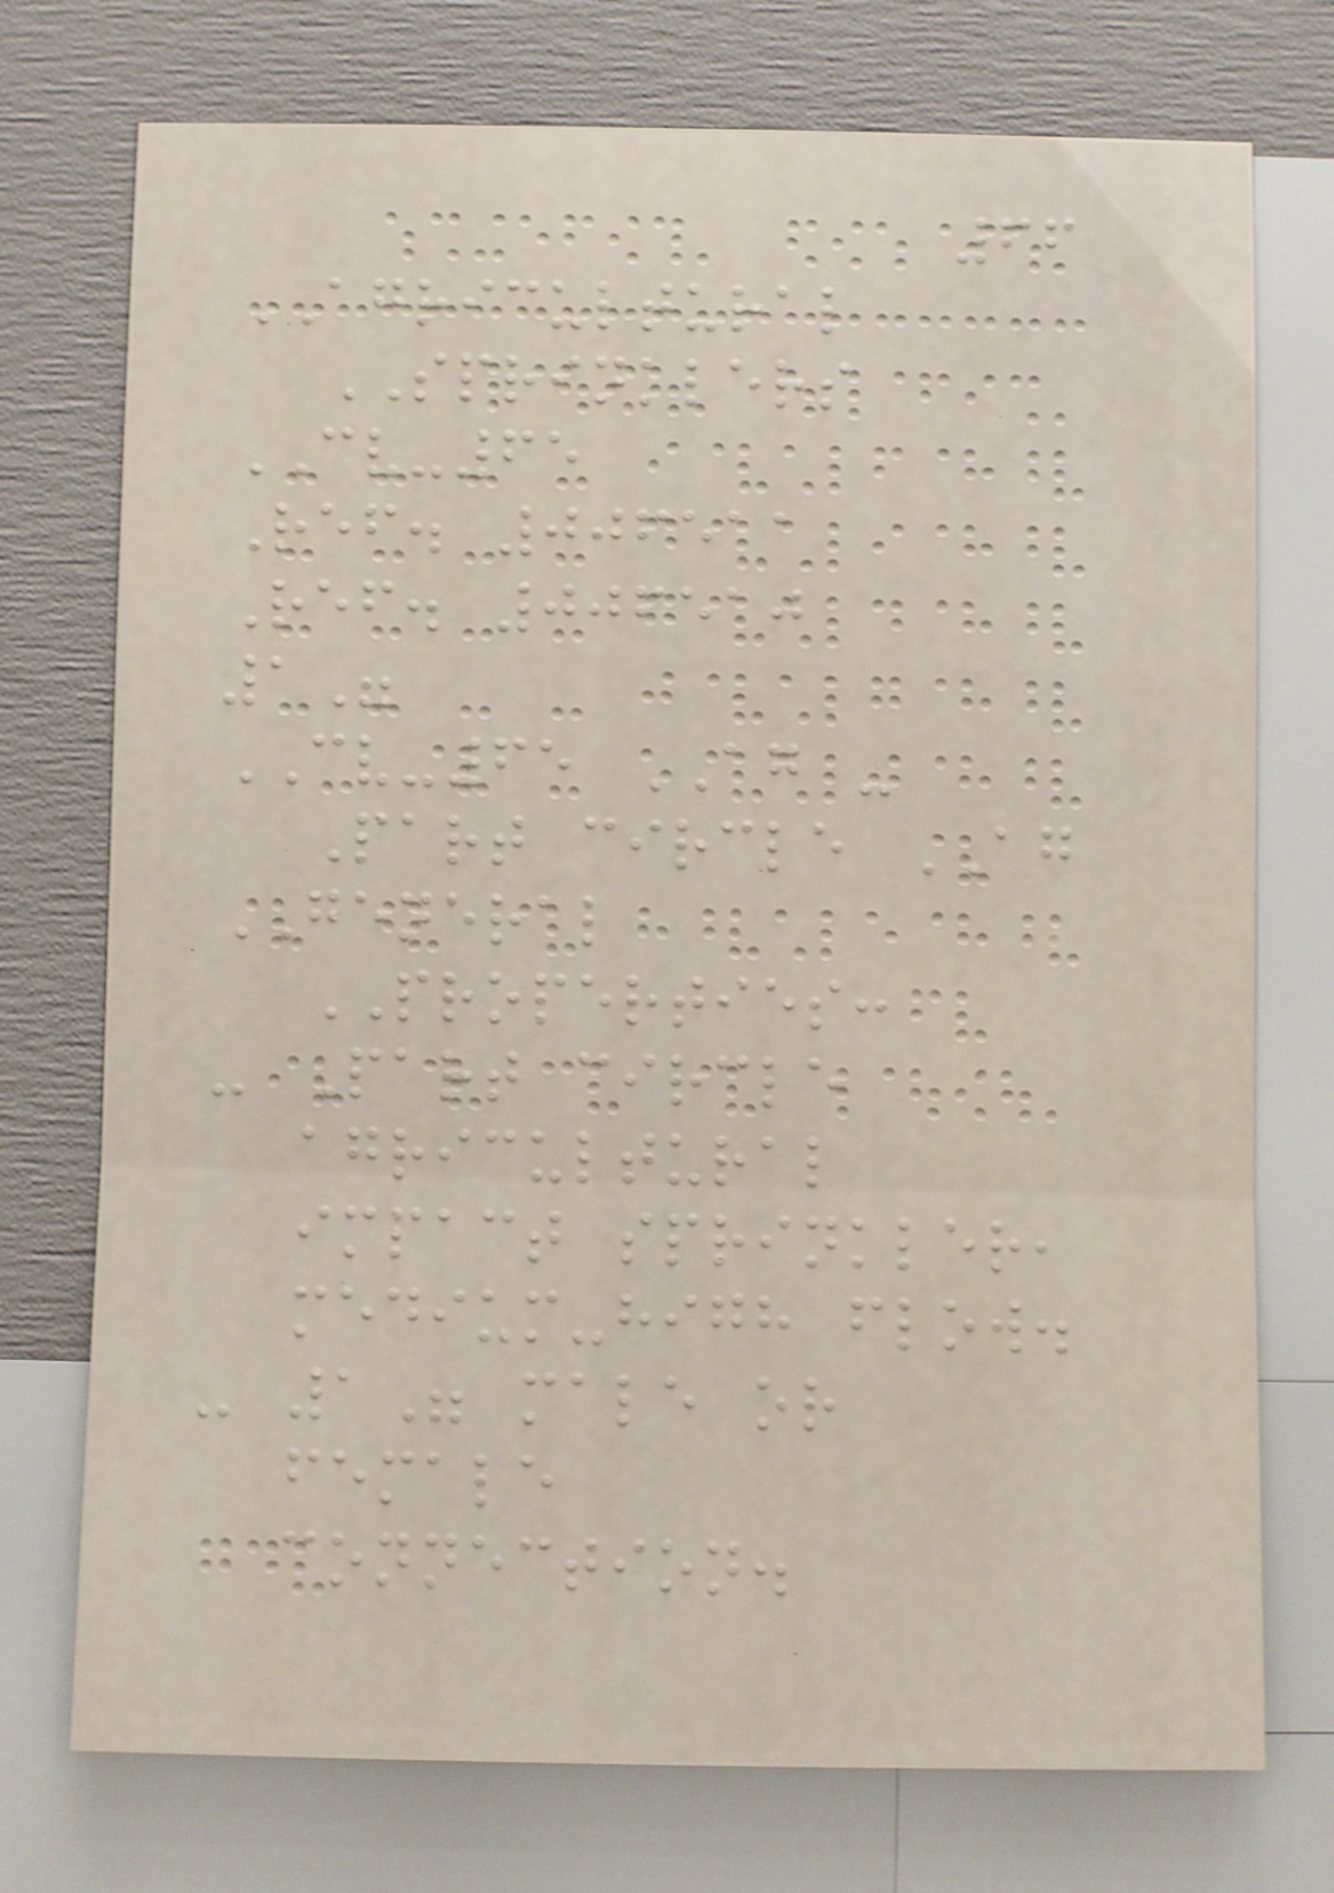66
AGRICULTURAL
SPRINKLERS
CV-65
Ref. 006511
Ref. 006510
1"
CV-65 AG -
Part circle AG
GENERAL
PROPERTIES:
- Part circle
agricultural
impact sprinkler,
medium-high flow.
- 1" male or
female
connection.
